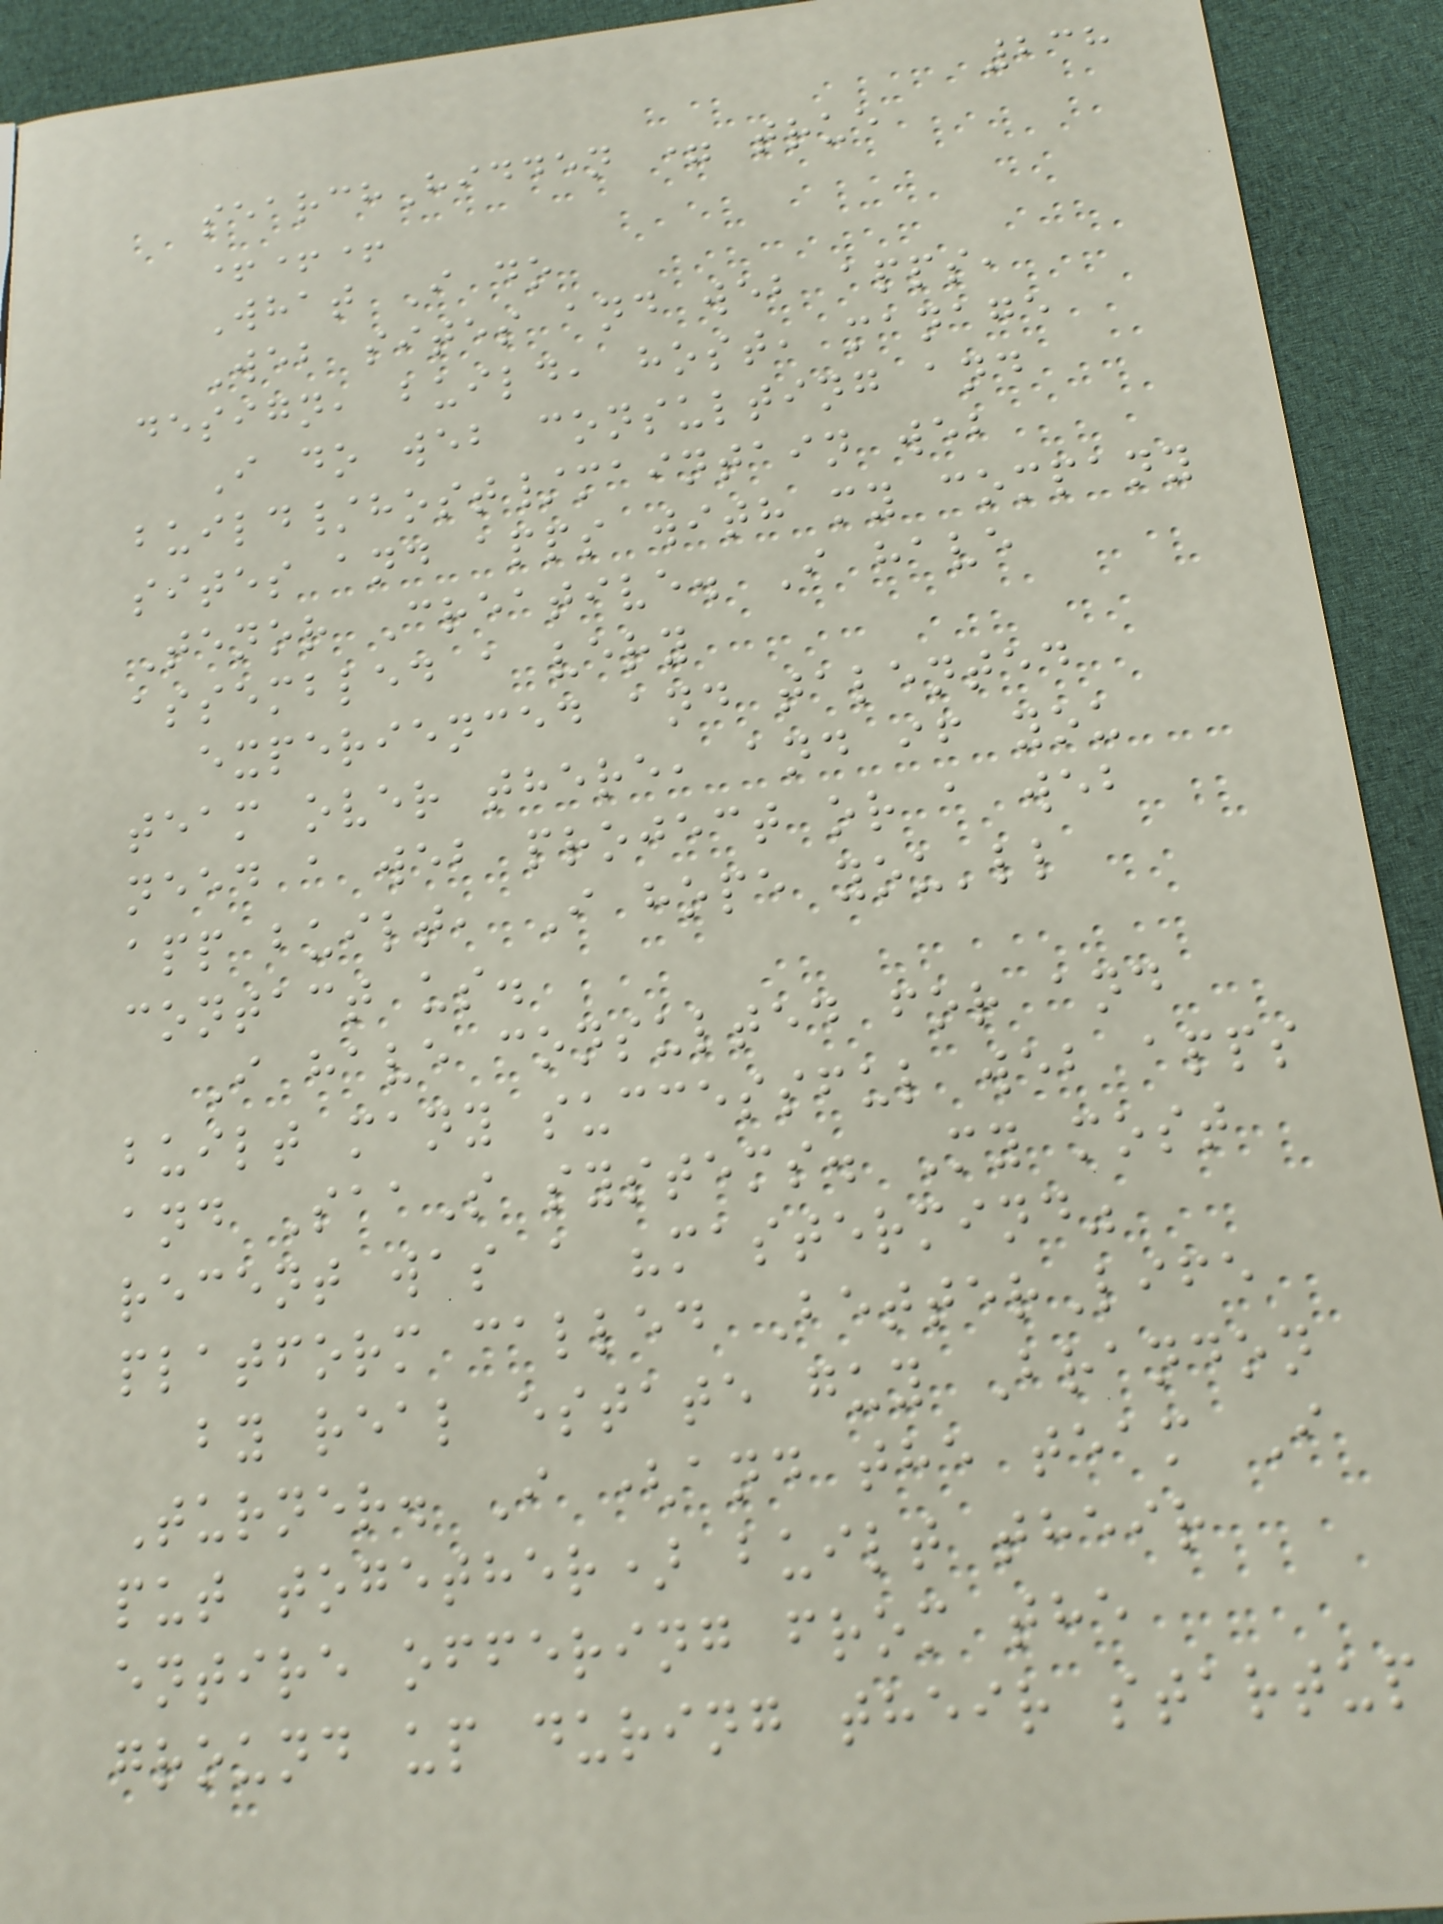238
searchHidden = true
+++
What I do
Web sites and web apps,
design, build, host, manage
I do web consulting and
build/host/maintain web
sites and apps with my company
Tenor Creative. I have
assembled a very
experienced and talented
team over there, and if you
need a web project or a web
app built, I hope you'll
contact us.
I have consulted for and
built many successful web apps
and SaaS systems. My most
recent was a "mastermind"
platform called BetterLife
by real estate guy Brandon
Turner. I (and the team I
put together) built their
entire offering from the
ground up during their startup
